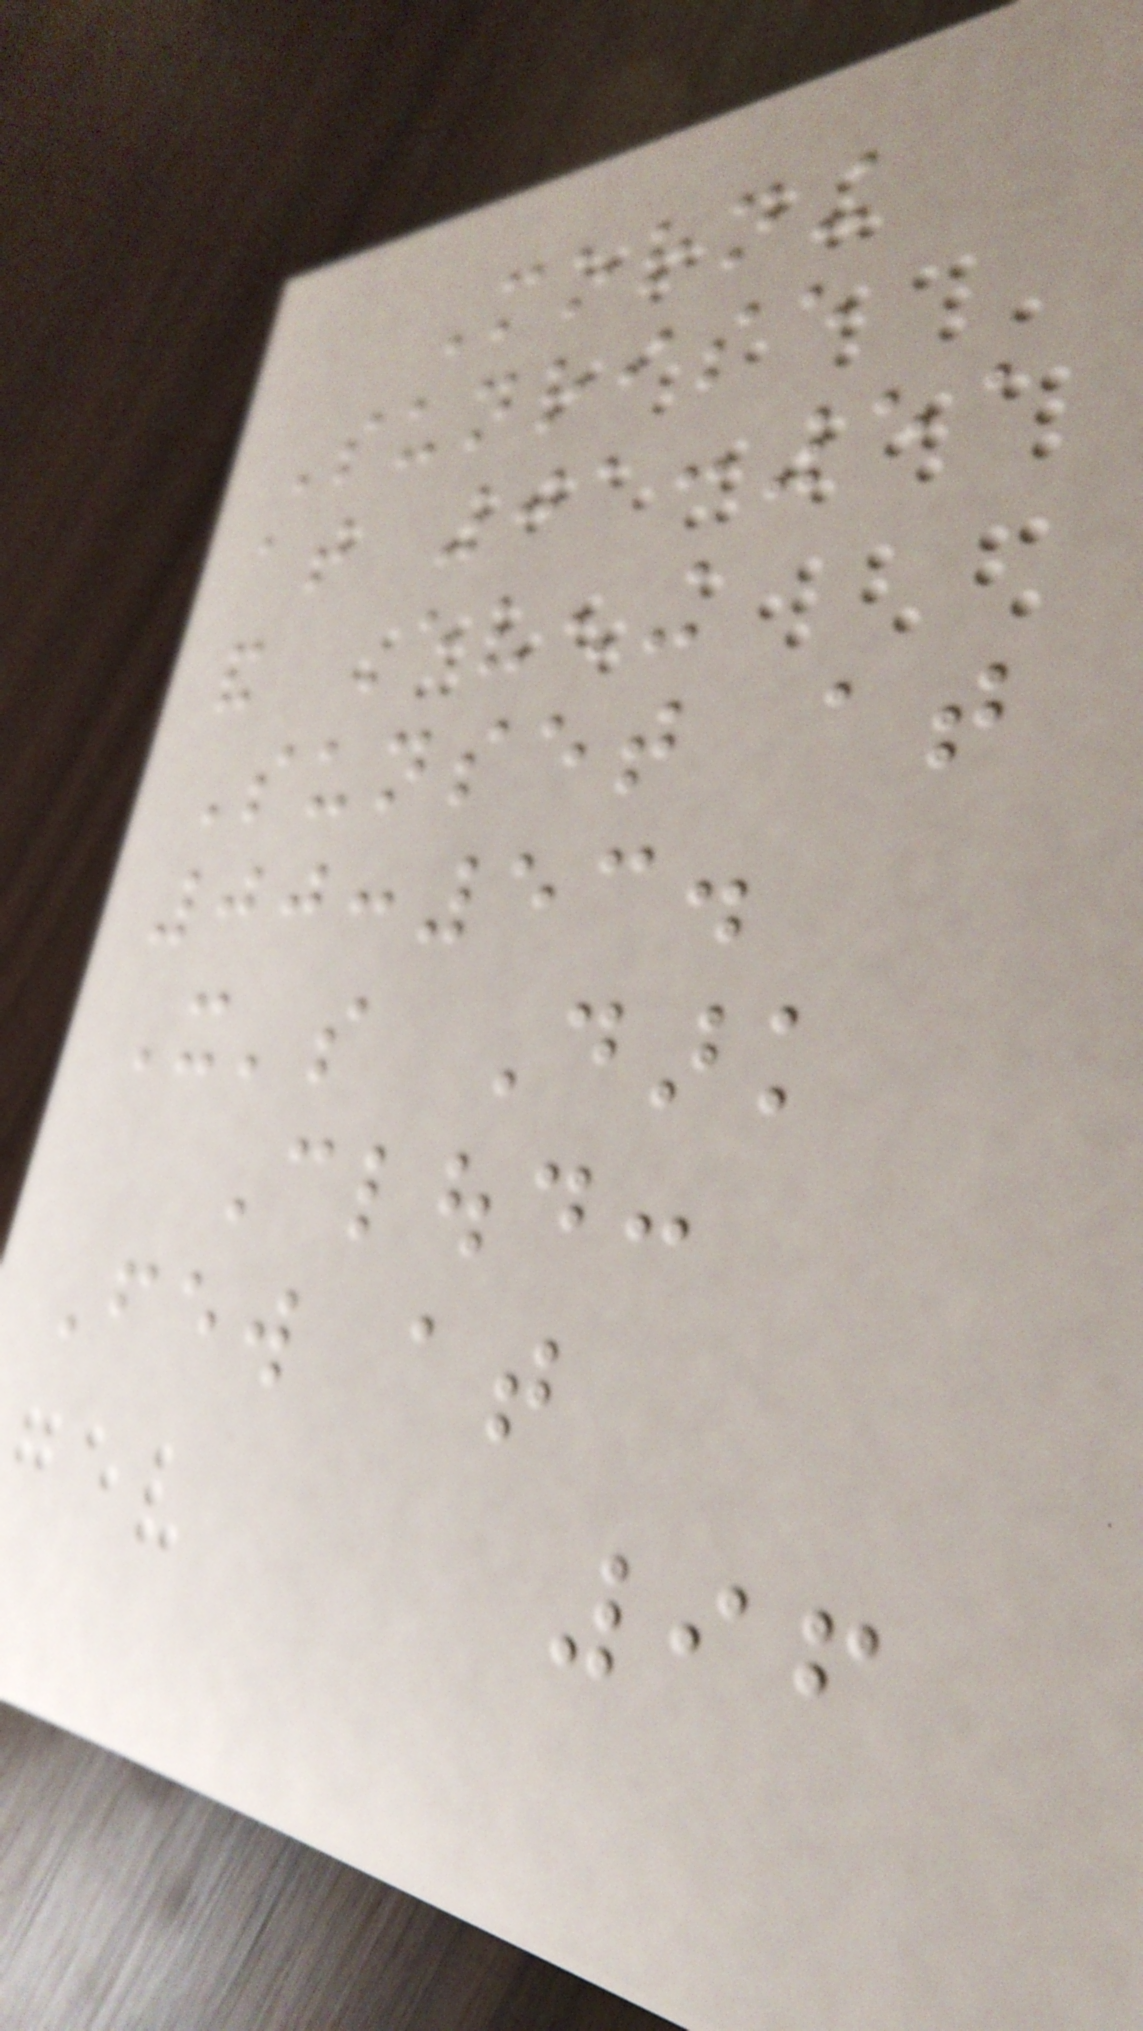Morning
Sunrise
at 01:51
and Evening
Sunset at
00:53.
It's Dark
Cloud:
Few at
96
